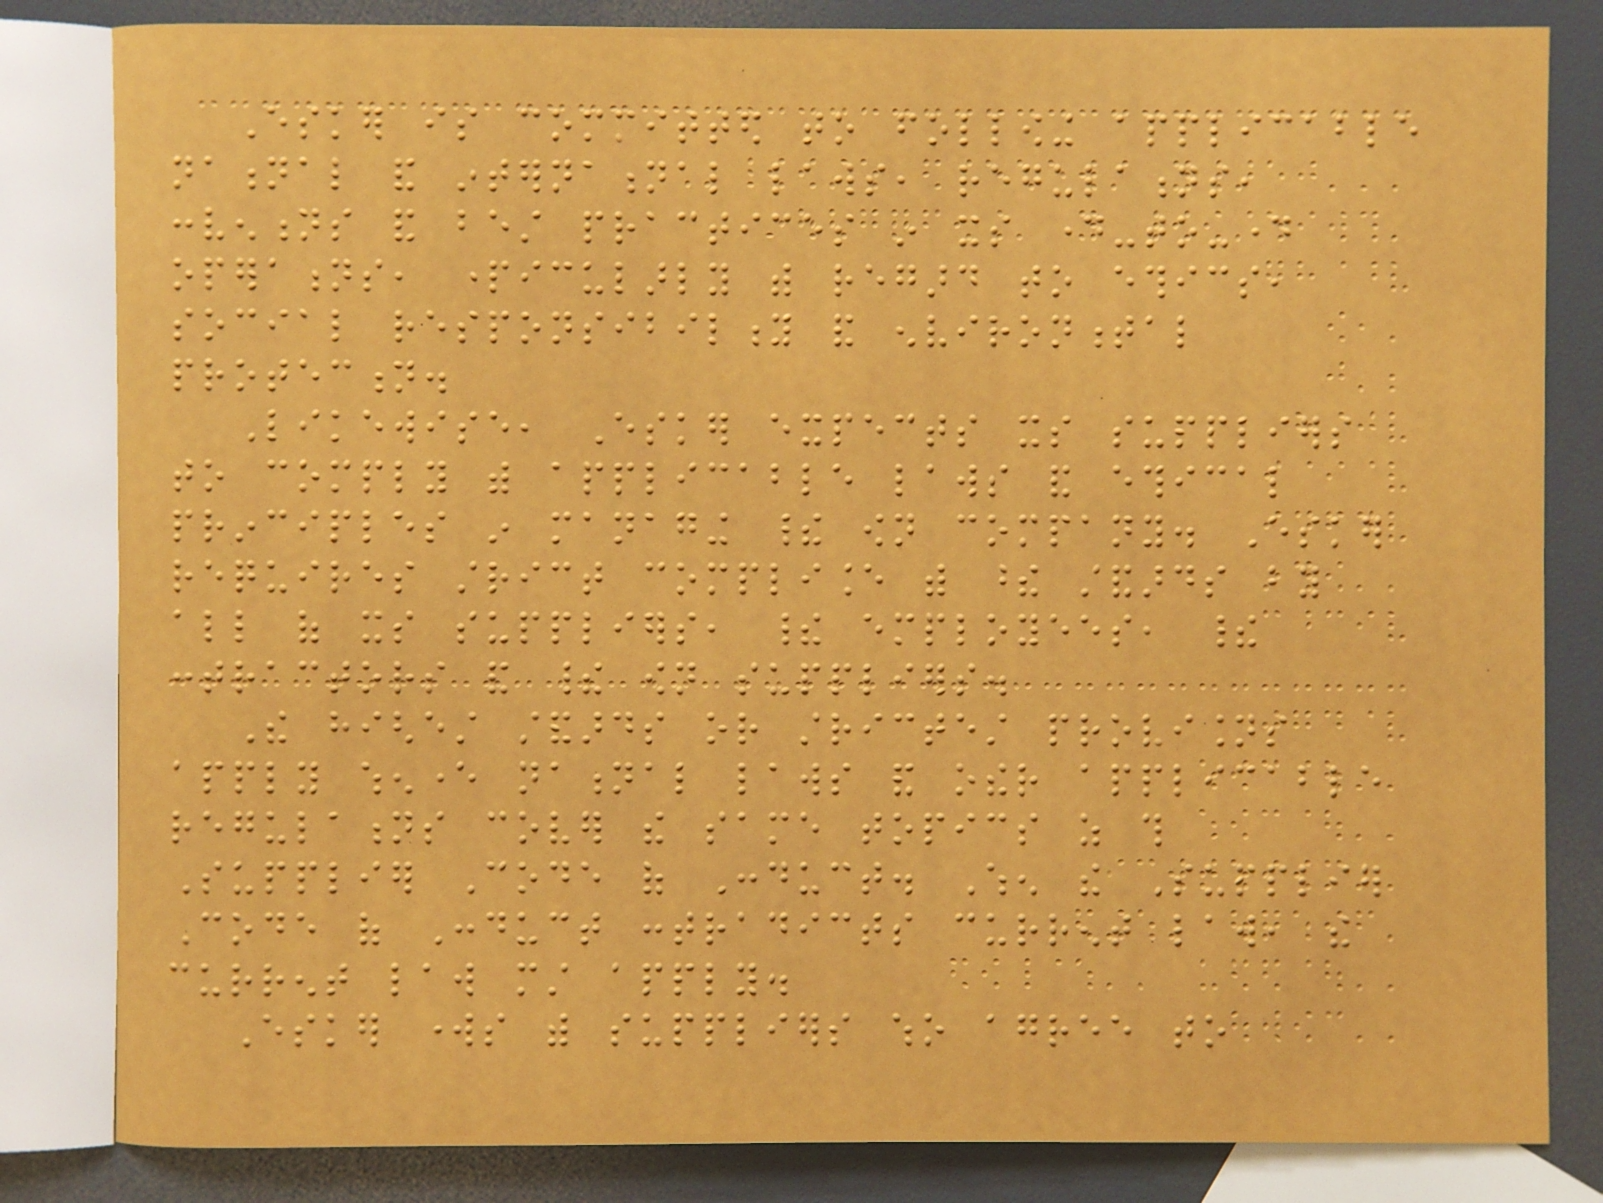Esker is committed to following applicable
national and international laws, regulations,
conventions and best practices in its day-to-day
operations, particularly with regard to ethics,
social responsibility and environmental
protection.
Likewise, Esker expects its suppliers
to comply with applicable laws and ethical
principles in managing their own company. Esker
requires strict compliance with these standards by
all of its suppliers, their employees, their
contractors and their own suppliers.
The highest standards or strictest provisions
apply whenever national laws and other applicable
regulations cover the same topics as this
Supplier Code of Conduct. When the Supplier
Code of Conduct contradicts current law, the
current law must apply.
Esker works with suppliers who agree to
